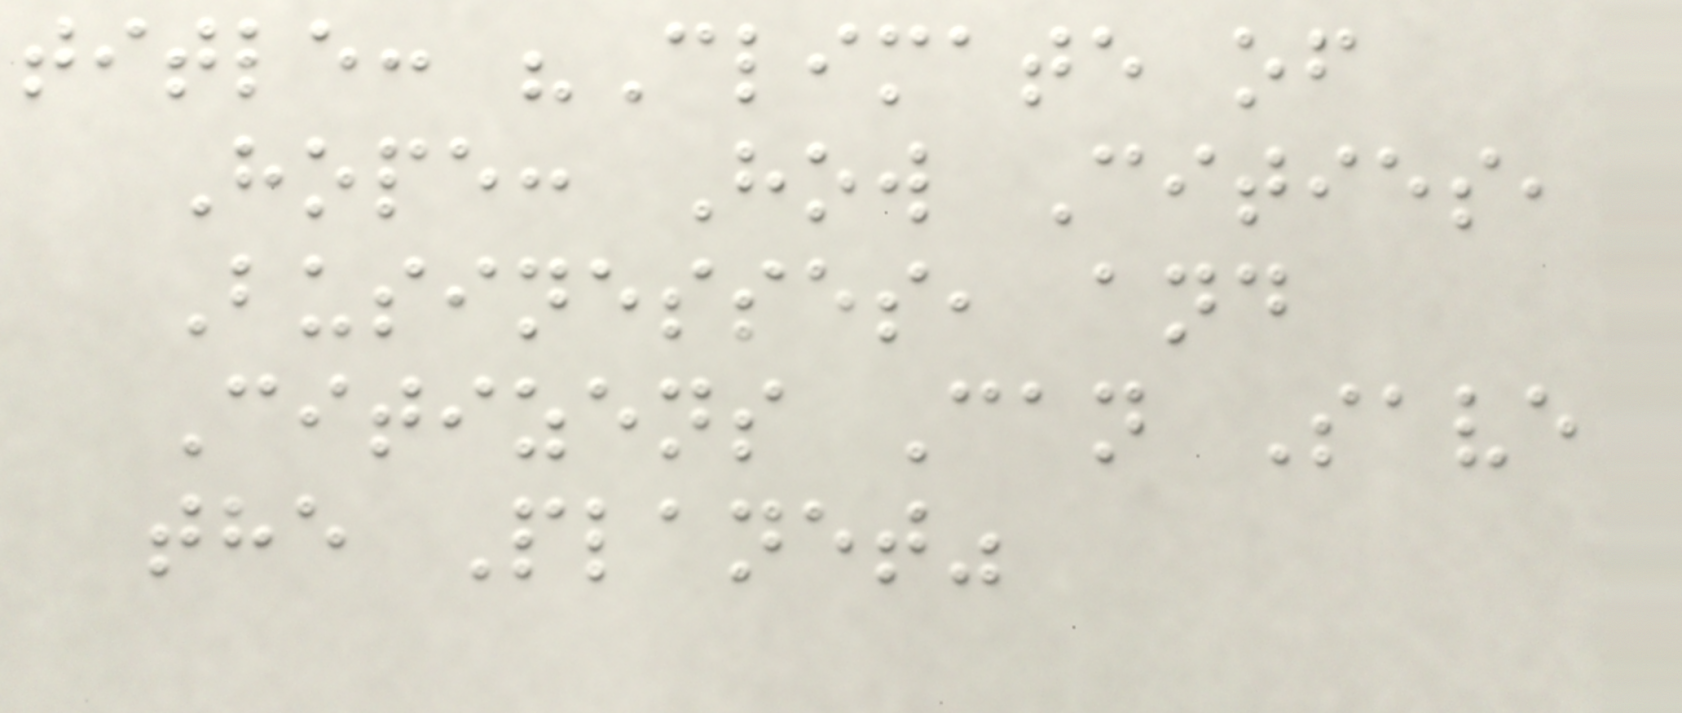title: "Climate of
Hope: How Cities,
Businesses, and
Citizens Can Save
the Planet"
